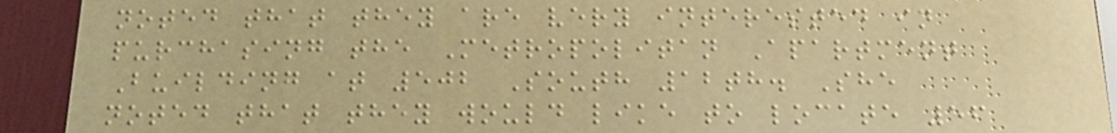noted that they are very interested in
purchasing the Metropolitan Apartment
Building at 502 South 12th. She
noted that they would like to locate 56
